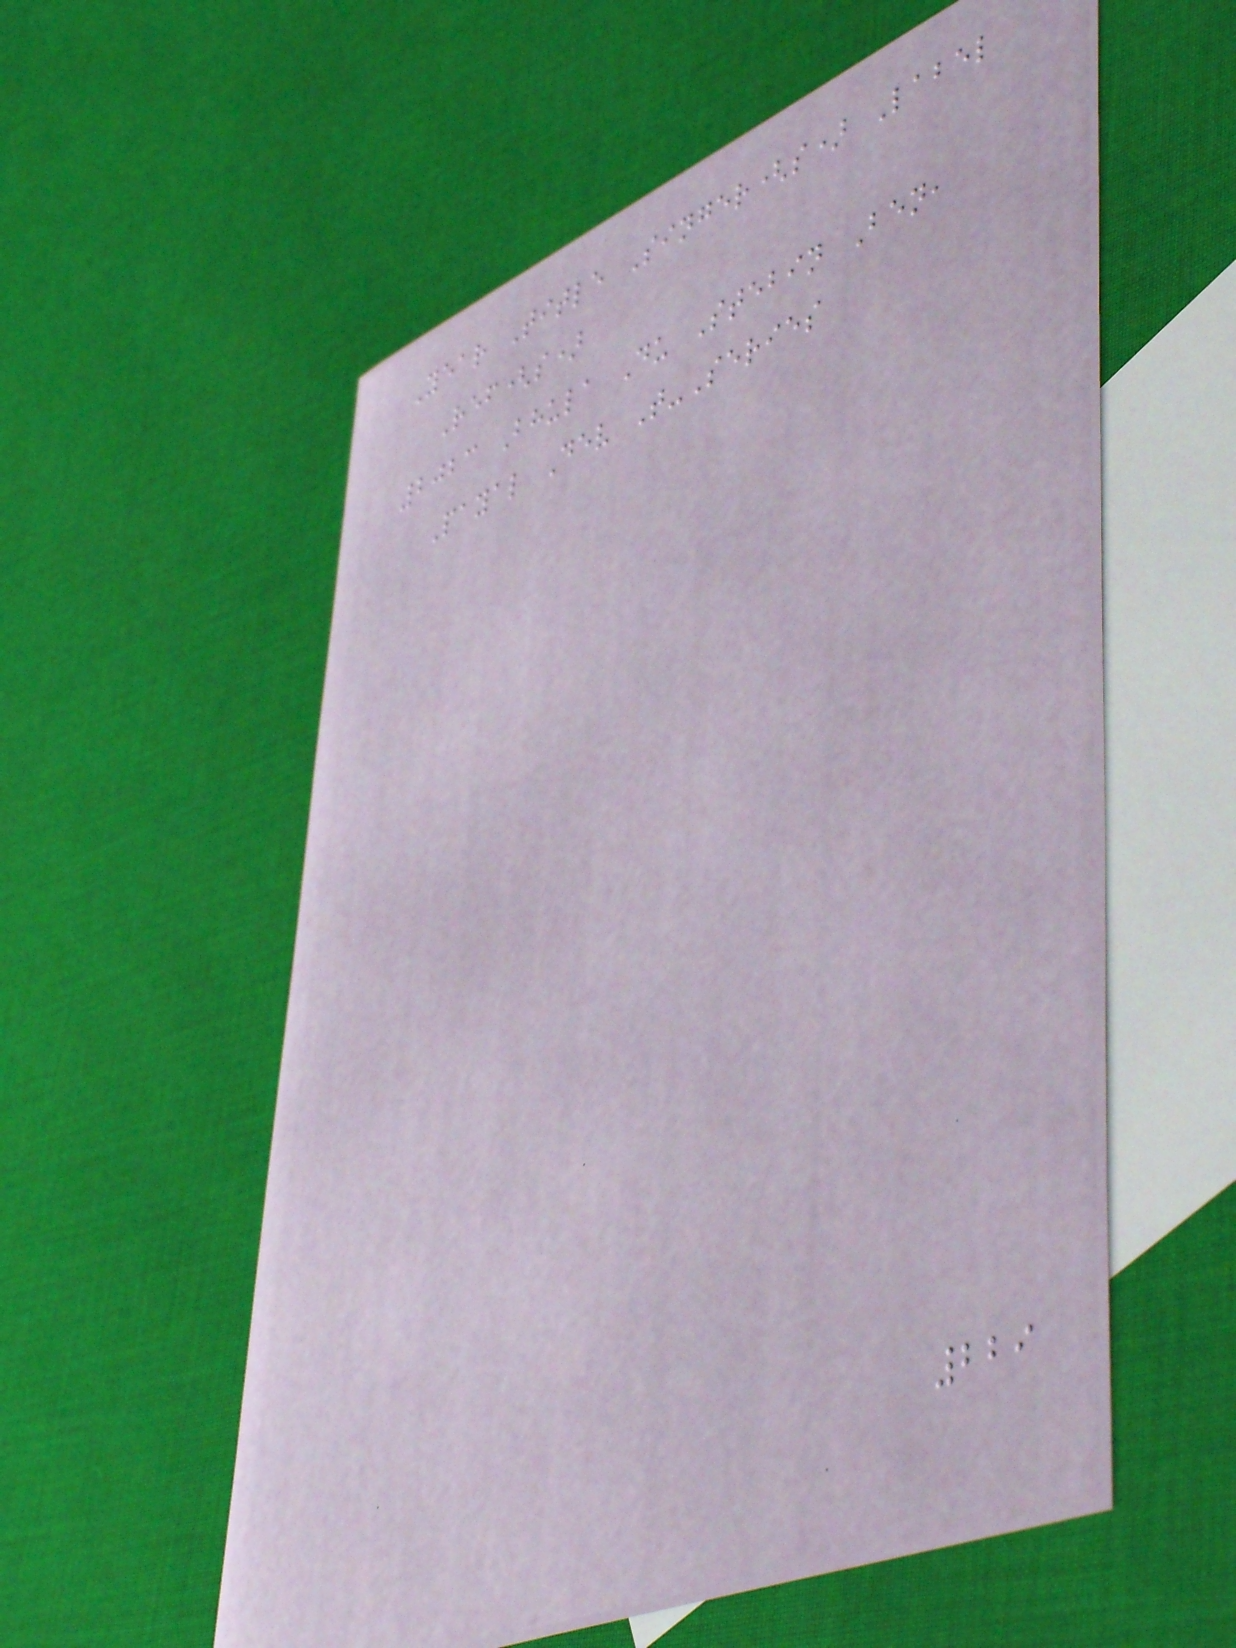Year Title Singer(s) Label
Ref(s)
2023 Bhula Du Stebin Ben,
Payal Dev T-Series
229
